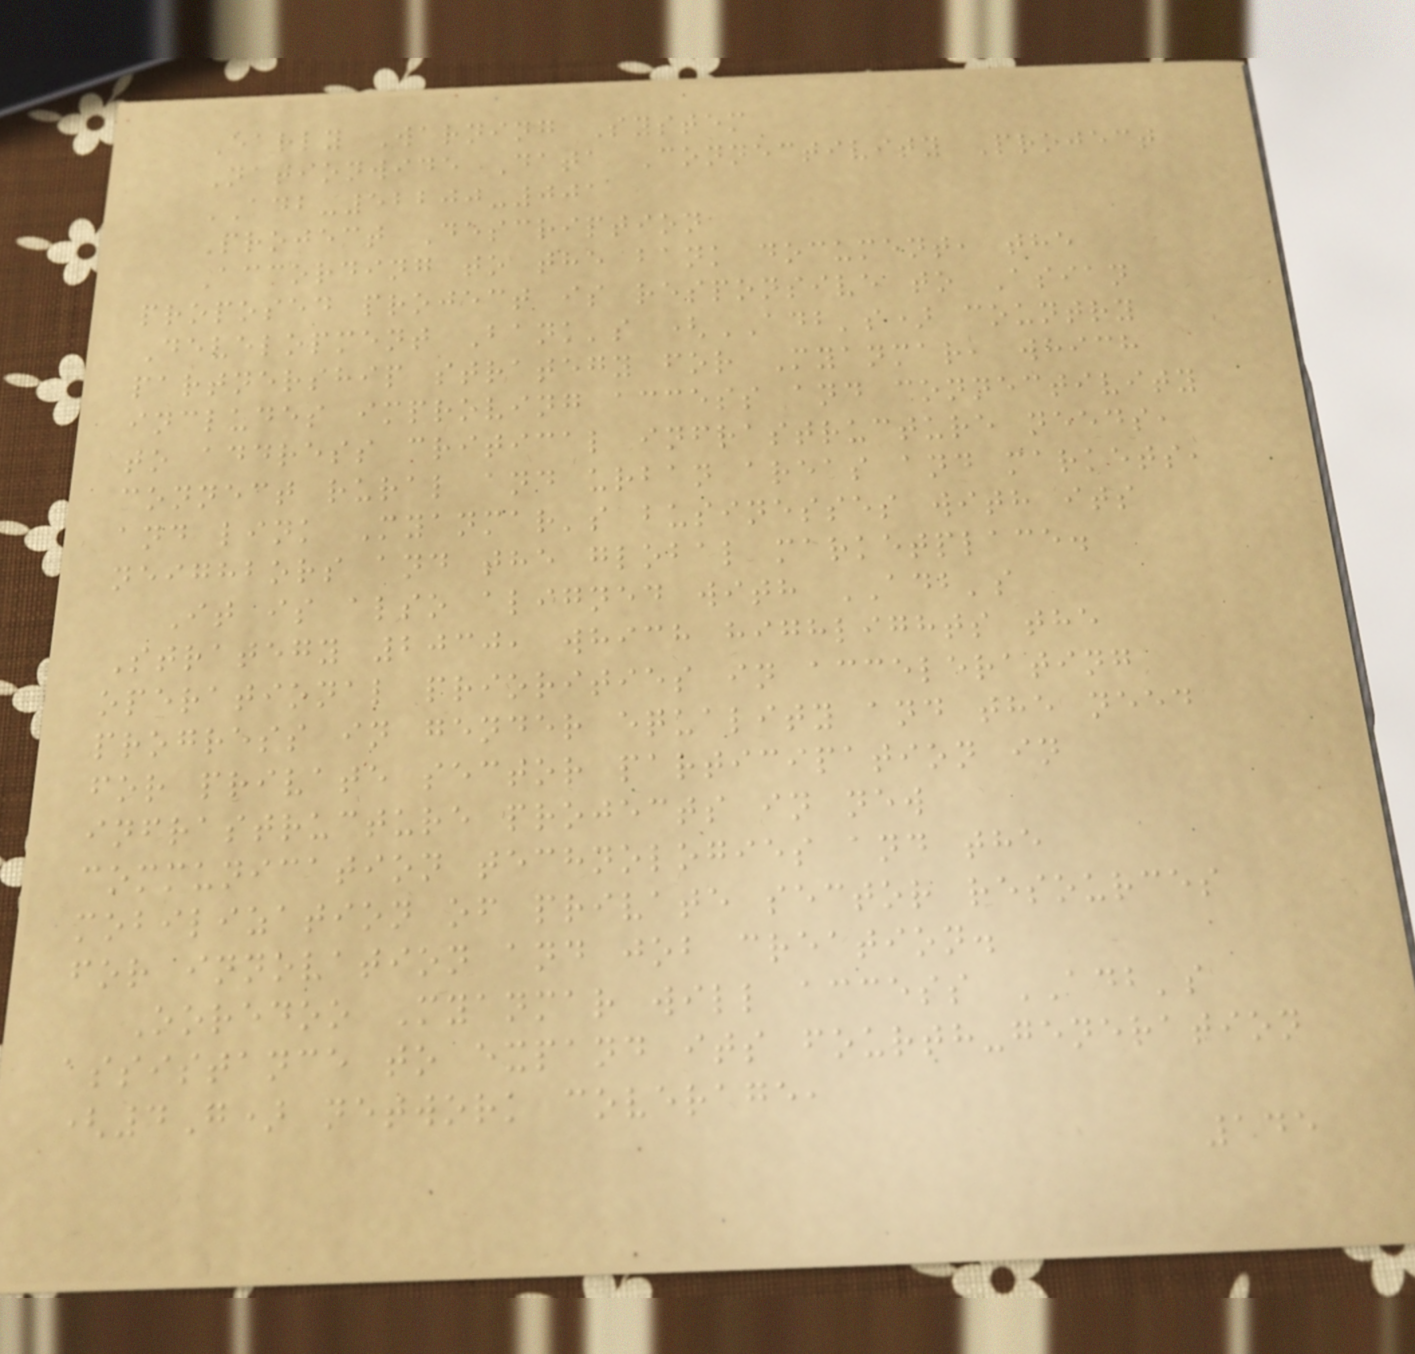Early Warning System
Nationwide Data Connectivity Project
ADB-52200-001
Project Description
According to the bank document, the
proposed project is responsive to Asian
Development Bank's (ADB's) country
partnership strategy for Myanmar, which
includes improving access and connectivity
to address critical infrastructure needs,
connect rural and urban areas and markets,
and link Myanmar's businesses with its
neighbors and the global marketplace.
It is also aligned with ADB's
Strategy 2030, which highlights the
operational priorities in accelerating
progress in gender equality and the need
for private sector participation in
infrastructure projects in new
communication technologies and the
mobilization of private sector resources
for innovation and job creation.
Ooredoo Myanmar will access ADB's
assistance to expand its fourth-generation
(4G) network coverage,
145
